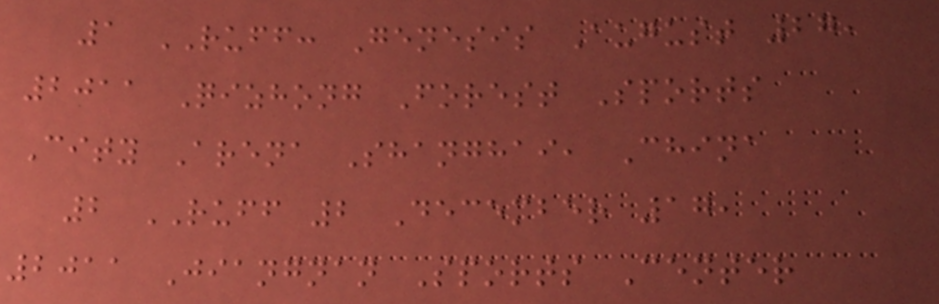1 RUFF: Genesis August 27,
2011 Qizhong Forest Sports
City Arena Shanghai, China
2 RUFF 2 December 17,
2011 Jiangnan Sports Center
